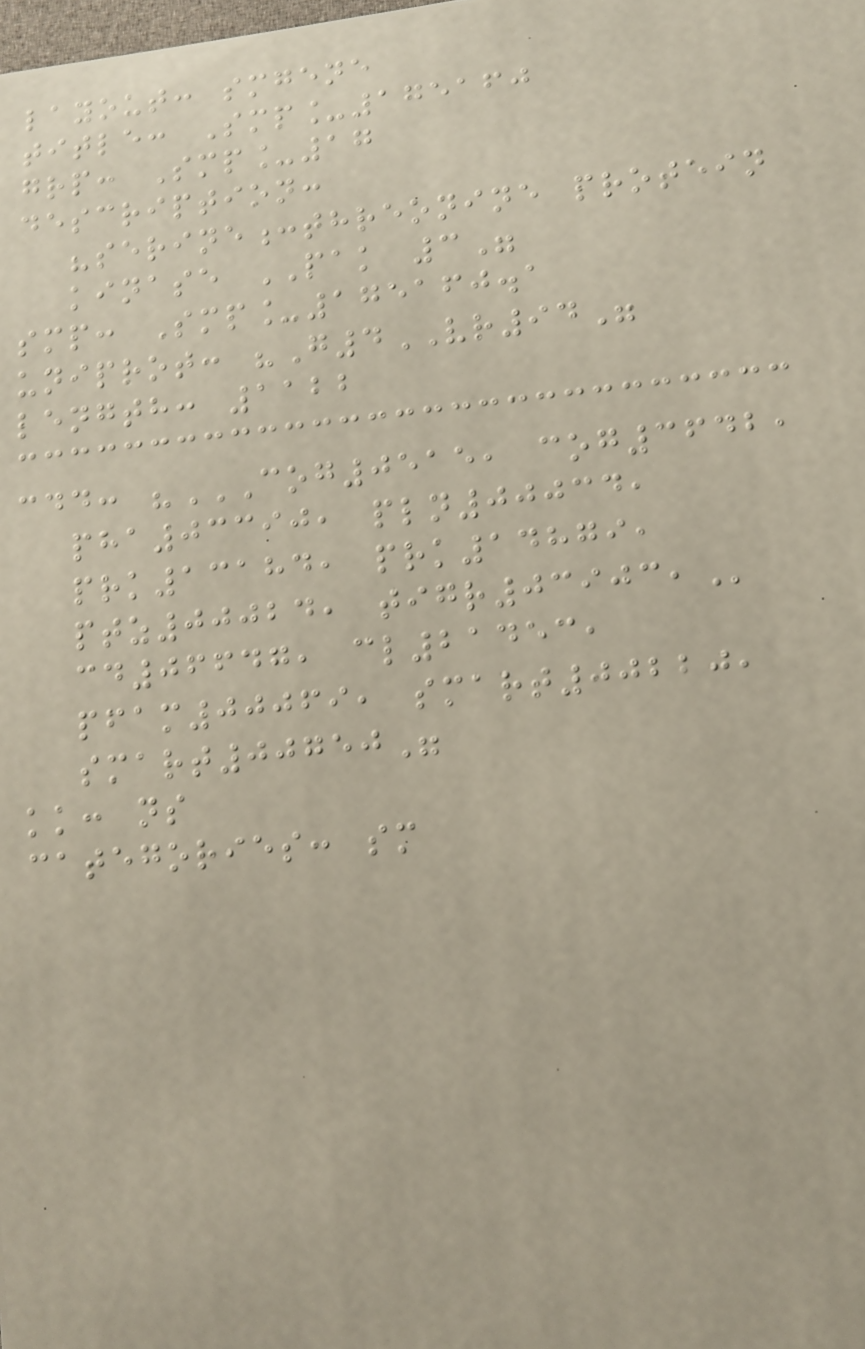layout: smgene
title: Smp_175160
grp: Smp_17
description:
"serine:threonine protein
kinase PAK 3"
smp: Smp_175160.1
uniprot: "G4VR94"
length: 1122
cdd: "COG0515, COG3642,
PHA03390, PLN00034,
PRK13184, PRK14879,
PTZ00024, TIGR03903,
cd06647, cl21453,
pfam00069, smart00220,
smart00750"
kk: ns
categories: sm
